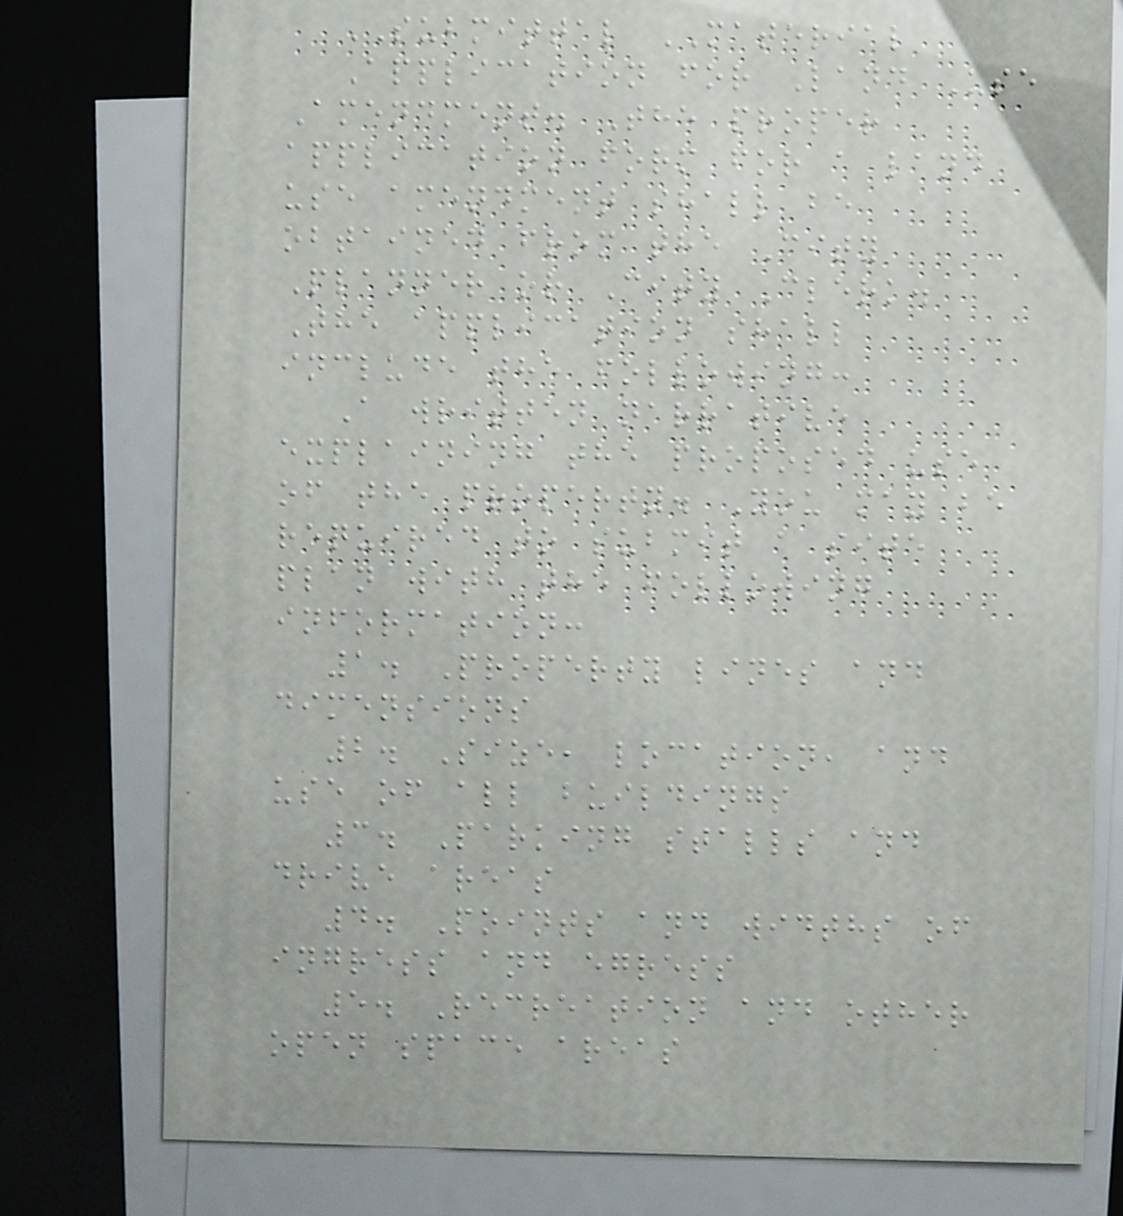SUBMITTAL MATERIAL
Application for Land Use
Amendment. The proper
application form for a land
use amendment shall be
obtained from the City
Planner or City Clerk.
The application shall
include the following:
A written narrative
explaining the proposed use
of the property. You may be
required to submit a site
plan with the following
information:
1. Property lines and
dimensions
2. Size, location, and
use of all buildings
3. Parking stalls and
drive areas
4. Points and widths of
ingress and egress
5. Recreation and other
open space areas
